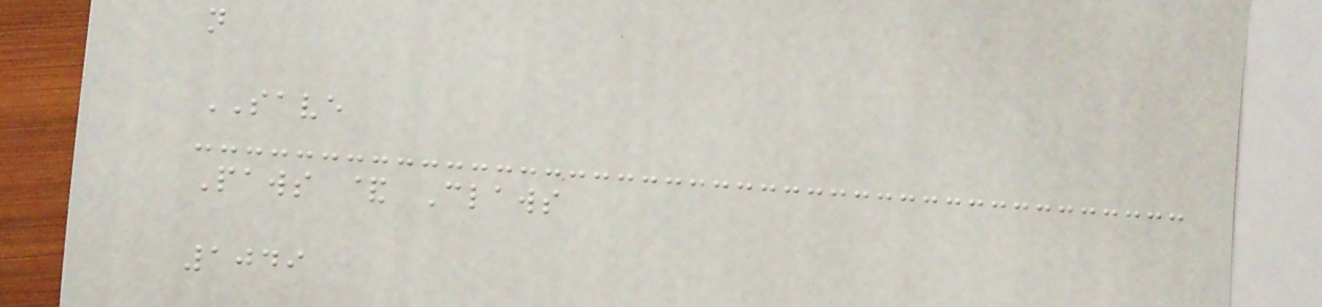n
SAVE
Paws & Claws
1049
